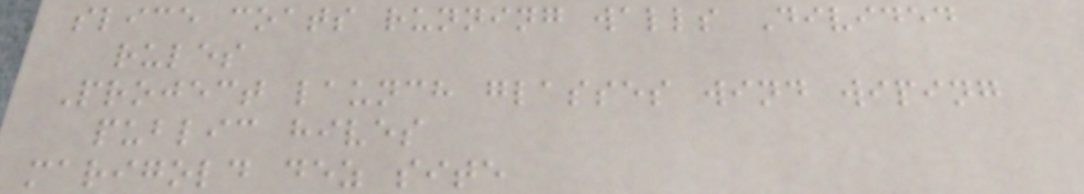slice coats running walls Divided
rules
Project launch glasses wind wiping
public hives
marigold dez site
